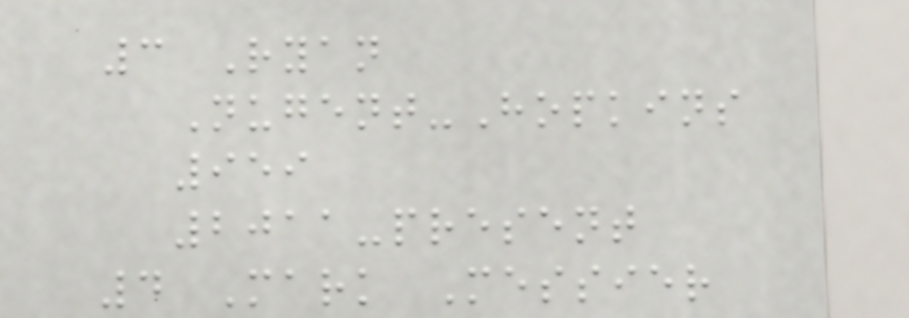3 Ryan
Nugent-Hopkins
959
2011-present
4 Mark Messier
